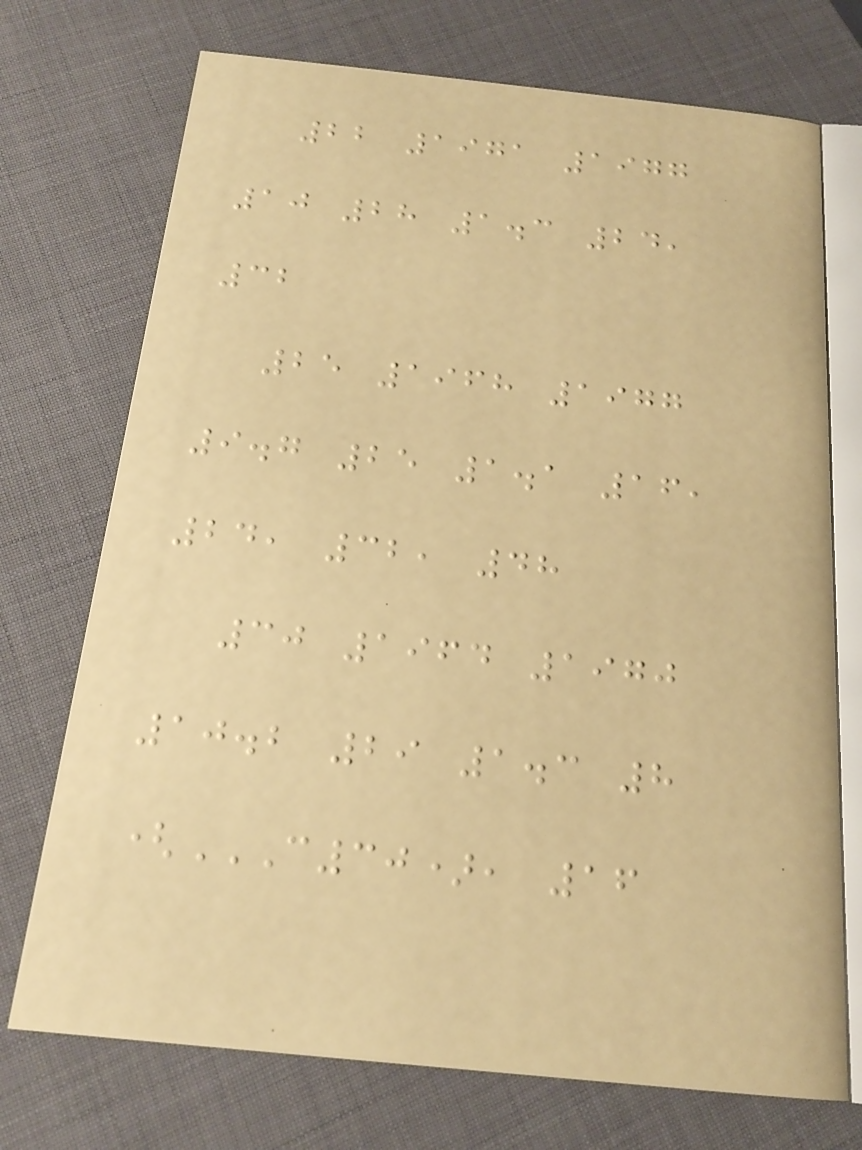22 1971 1977
10 28 1.3 24,
32
25 1968 1977
9.7 25 1.1 16,
24, 32, 48
30 1964 1970
10.2 29 1.3 8
(C30), 16
